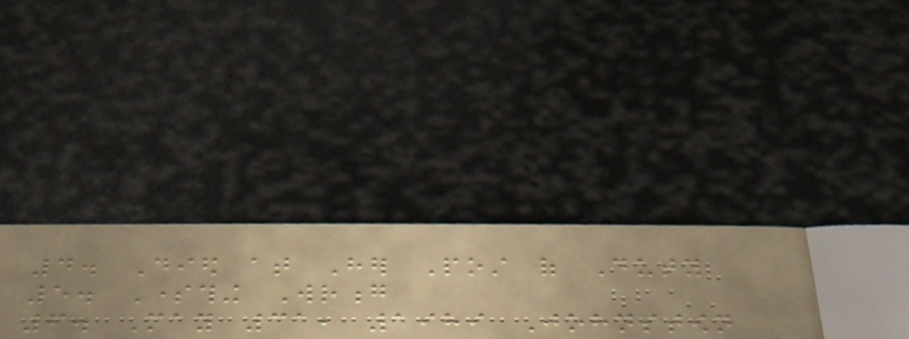4. Died at Her Post of Duty
5. Something Wrong
6. May 31, 1989 Johnstown
